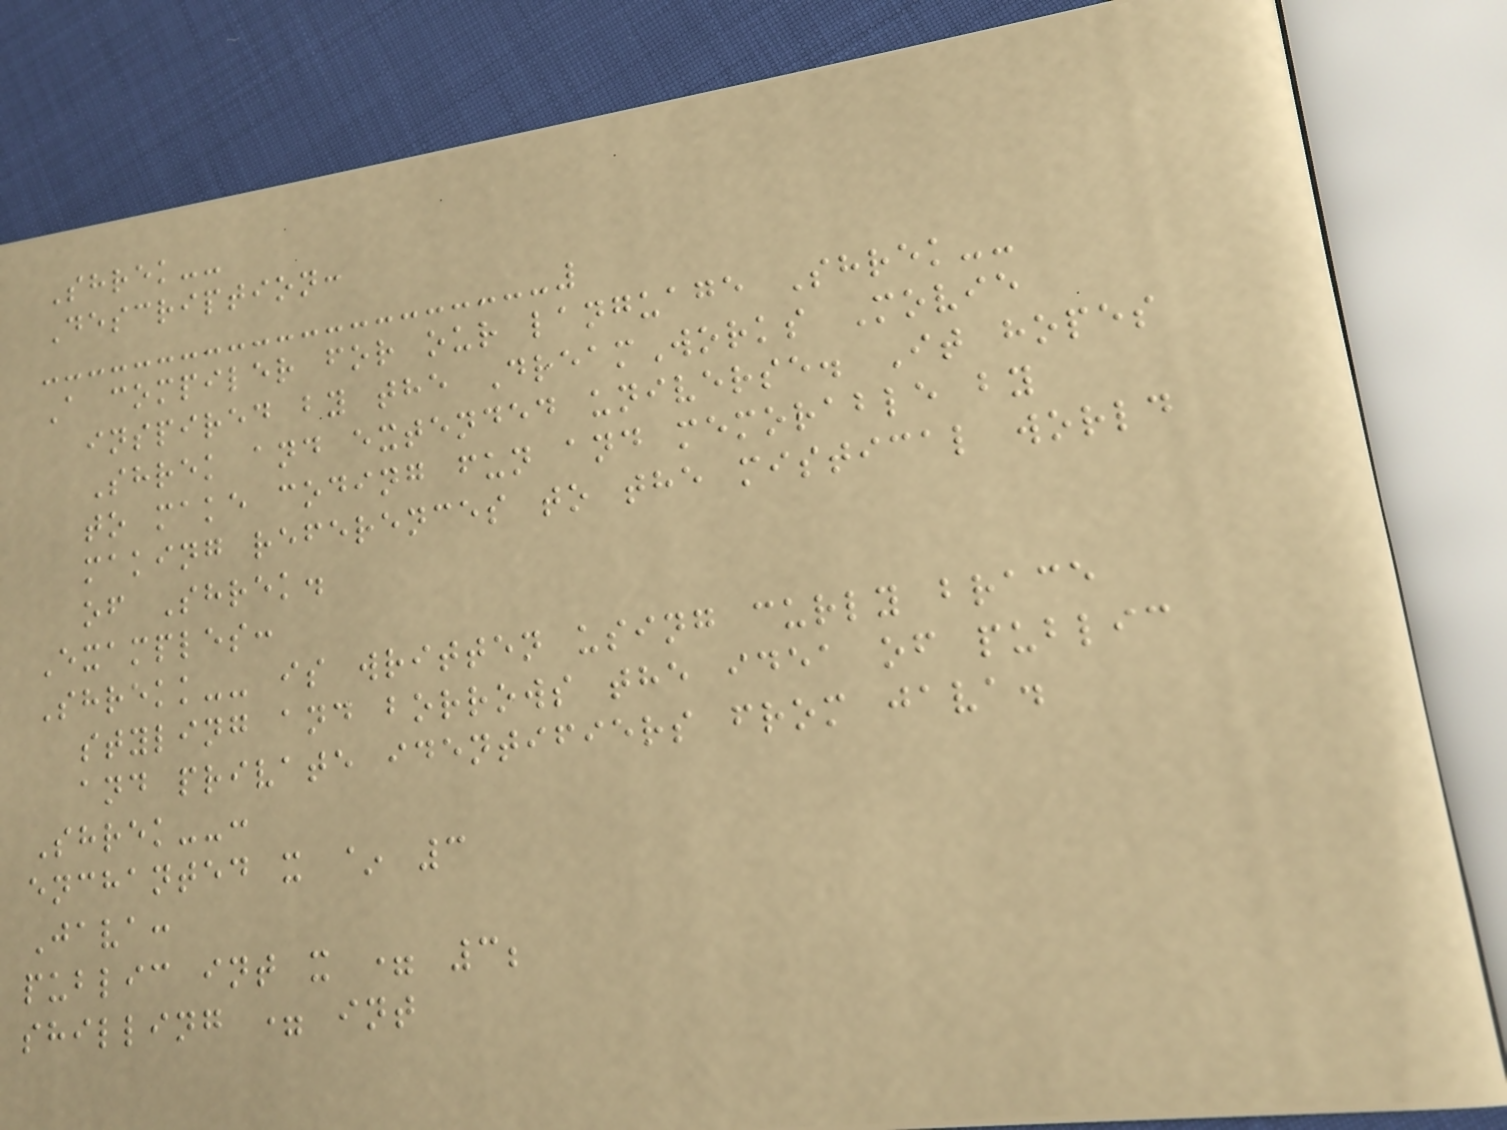Shrek--
Description:
A compiler for our language Shrek--
inspired by the DreamWorks Movie
Shrek and extended universe. It hopes
to make coding fun and memorable by
making references to the mistical world
of Shrek.
Examples:
Shrekk-- is written using curly brace
styling and borrows the idea of public
and private identifiers from java.
Shrek--:
enchanted x ~ 3
Java:
public int x = 3;
shilling = int
